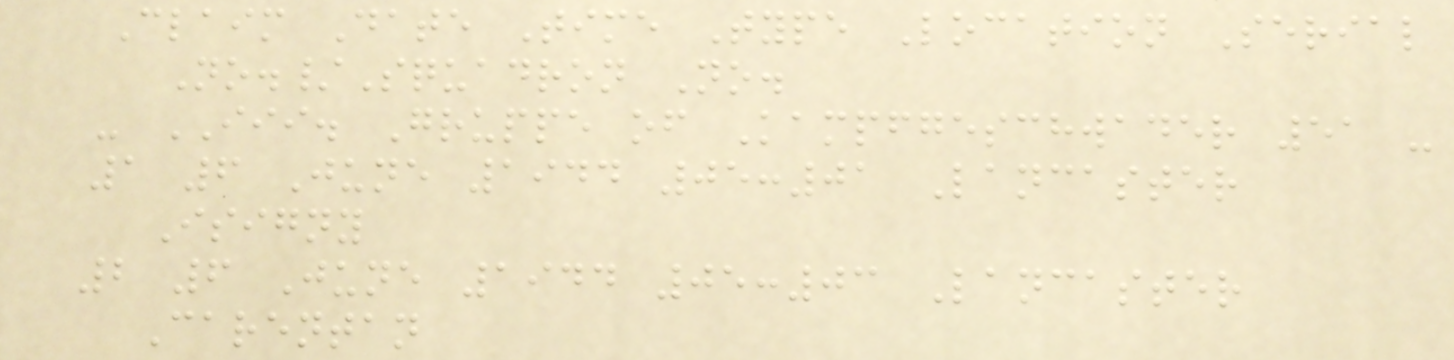Claim Date Time Type Location Serial
No./Squadron No.
- III. Gruppe of Kampfgeschwader 51 -
1 6 June 1944 05:01 Lancaster
Isigny
2 6 June 1944 05:03 Lancaster
Carentan
